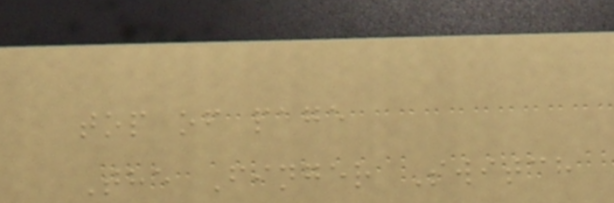top of page
The Finger Switch
